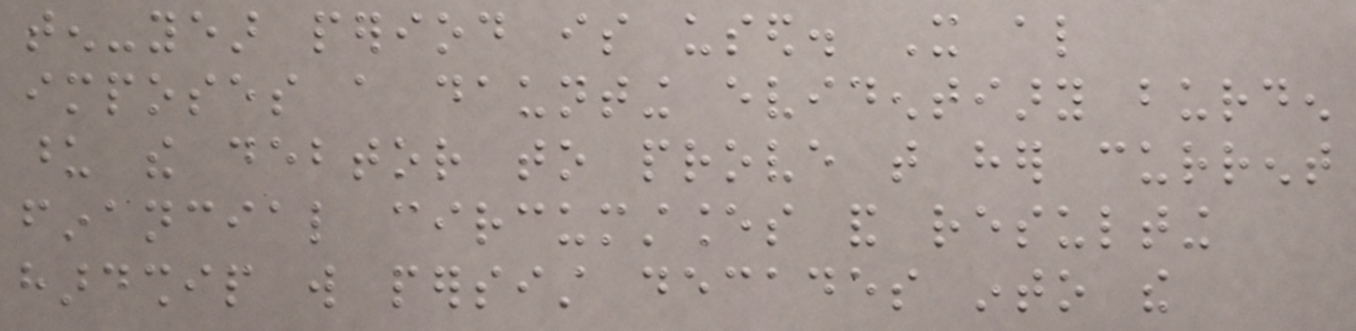ten-year period is used. It also
imposes a daunting evidentiary burden
upon the debtor to prove that her current
financial circumstances and resulting
hardship will persist decades into the
